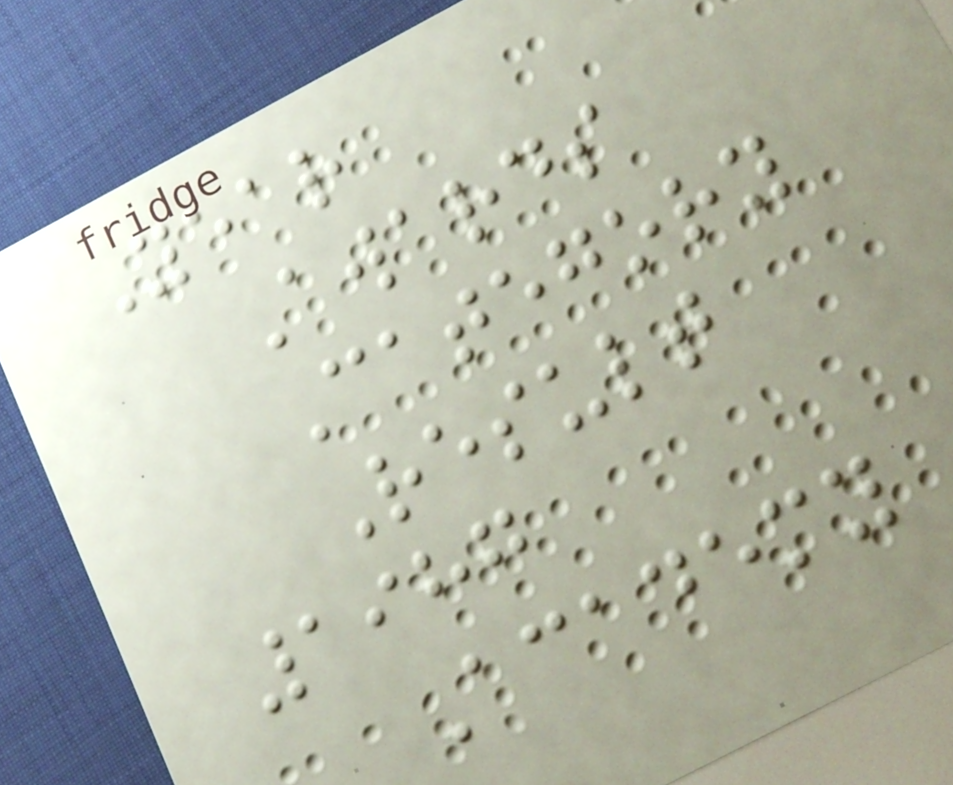Year
Awards
Category
Result
1987
Academy
